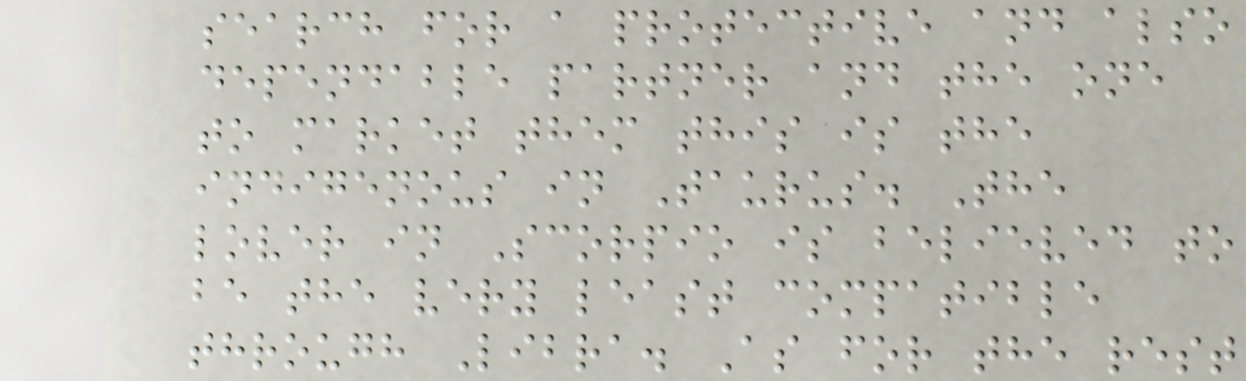search for a protective and also
dependable partner and the one
to market them this is the
indigenous in Taurus. The
lover in Scorpio is believed to
be the very least compatible
through Libra. As for the rest
